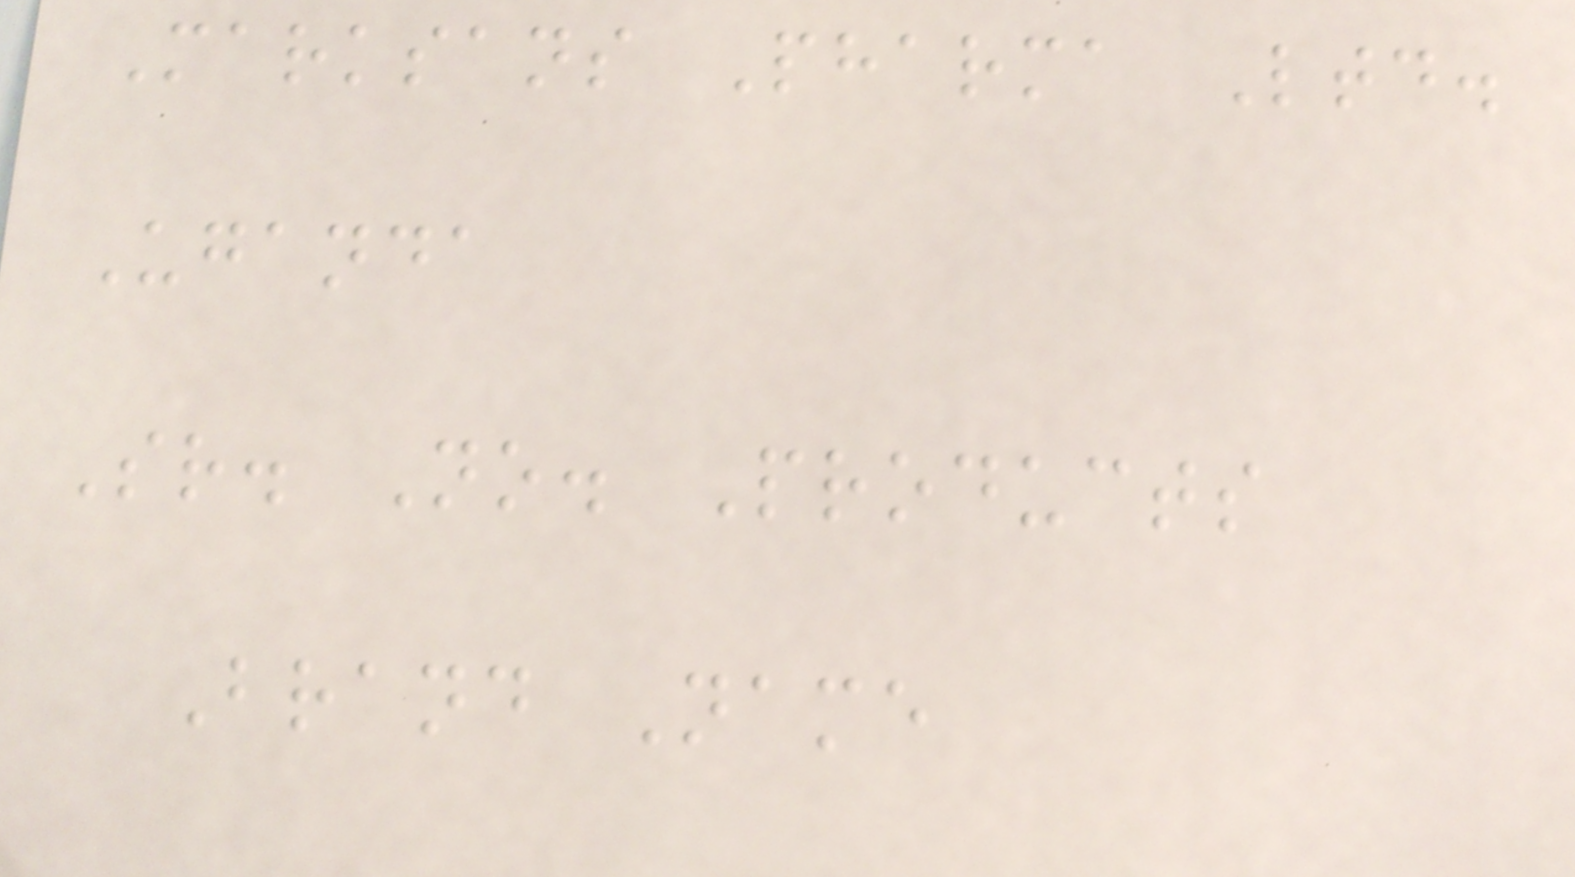Marksans Pharma Ltd.
Uganda
Sr. No. Products
Brand Name
